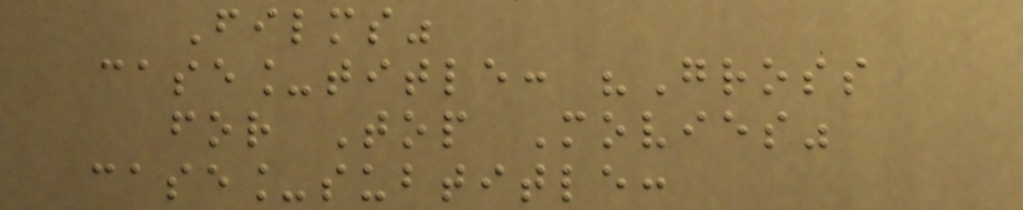Films"
case_title: "Gross
for Top Movies"
case_subtitle:
